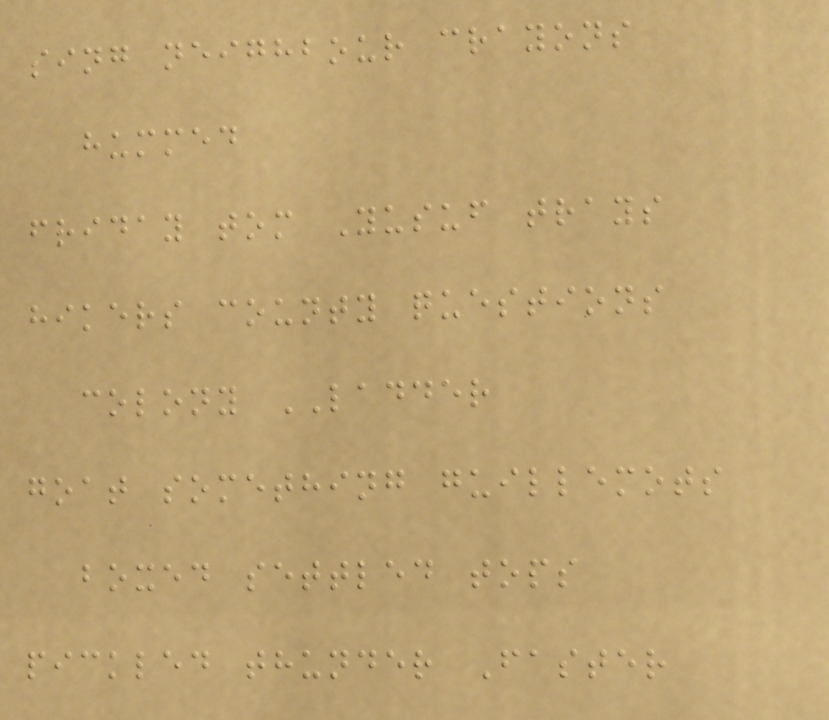sing neighbour crayons
hummed
friday tom Yusuf trays
hikers county questions
colony LADDER
goat something guillemots
boxed settled tops
pickled thunder Faster
